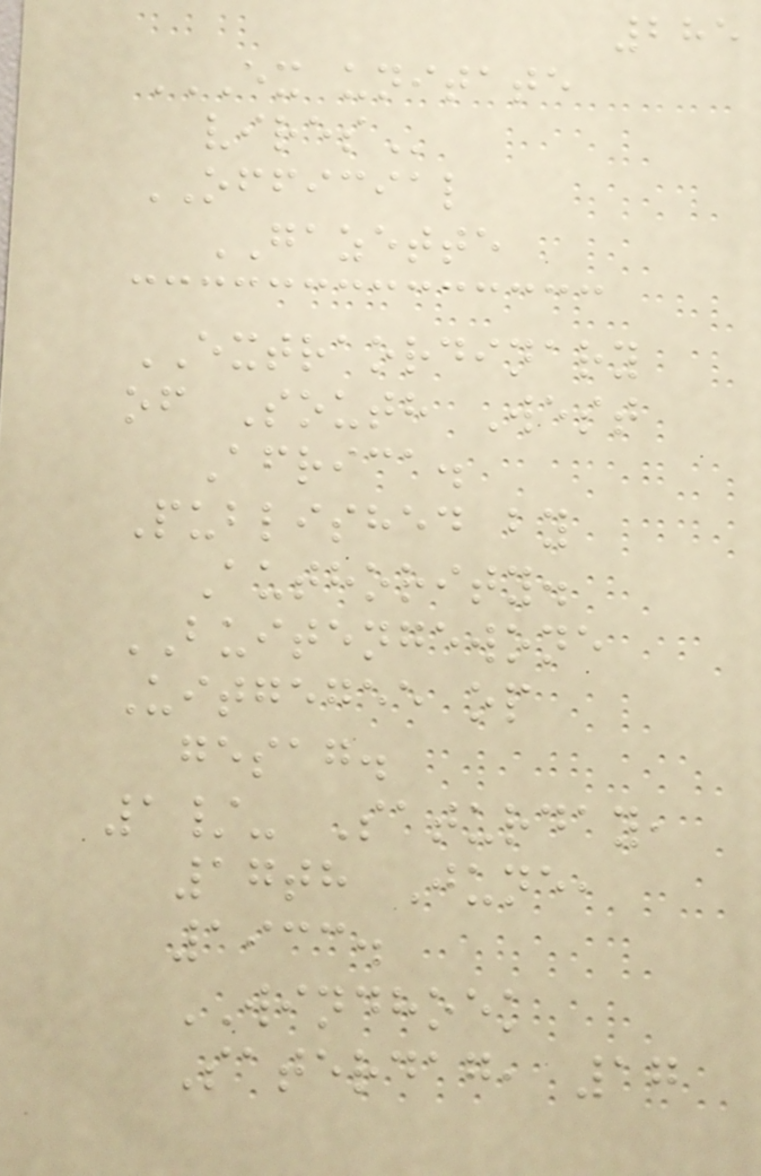285
EX UNITATE
VIRES
OFFICIAL
GAZETTE
EXTRAORDINARY
of South West
Africa.
Published by
Authority.
BUITENGEWONE
Uitgegee op
gesag.
1/- Saturday,
17th June,
1933.
WINDHOEK
Saterdag, 17
